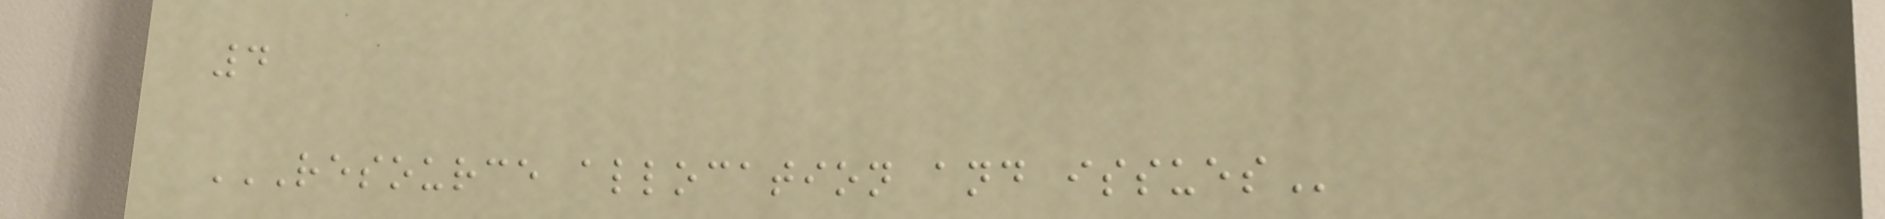4
RESOURCE ALLOCATION AND ISSUES
